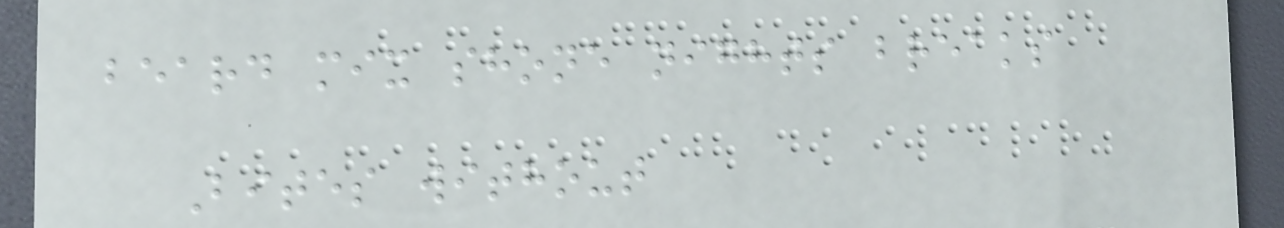beard mix shone nights breaks
Bites without
